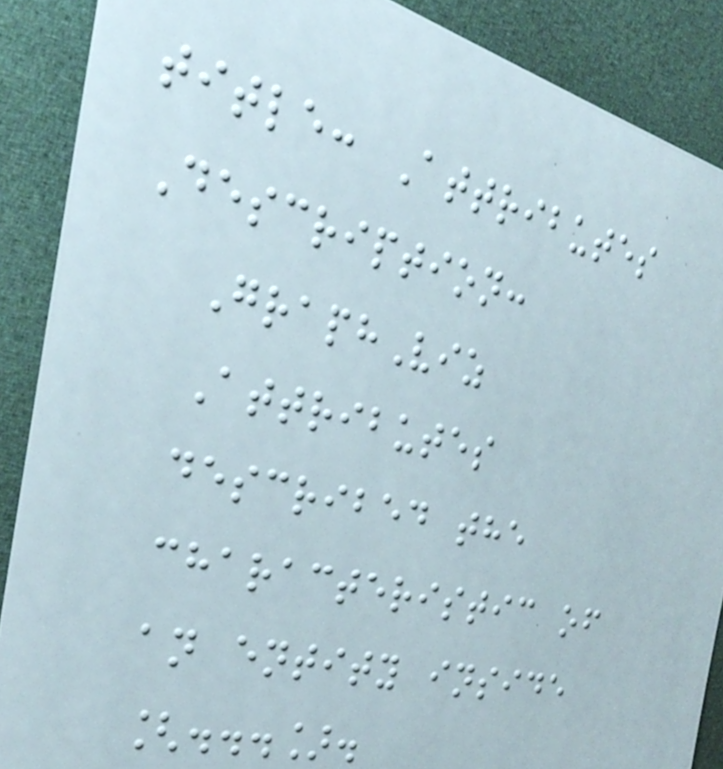title: Attributes
Description:
GraphViz
Attributes
described the
characteristic of
an entity inside
[...].
